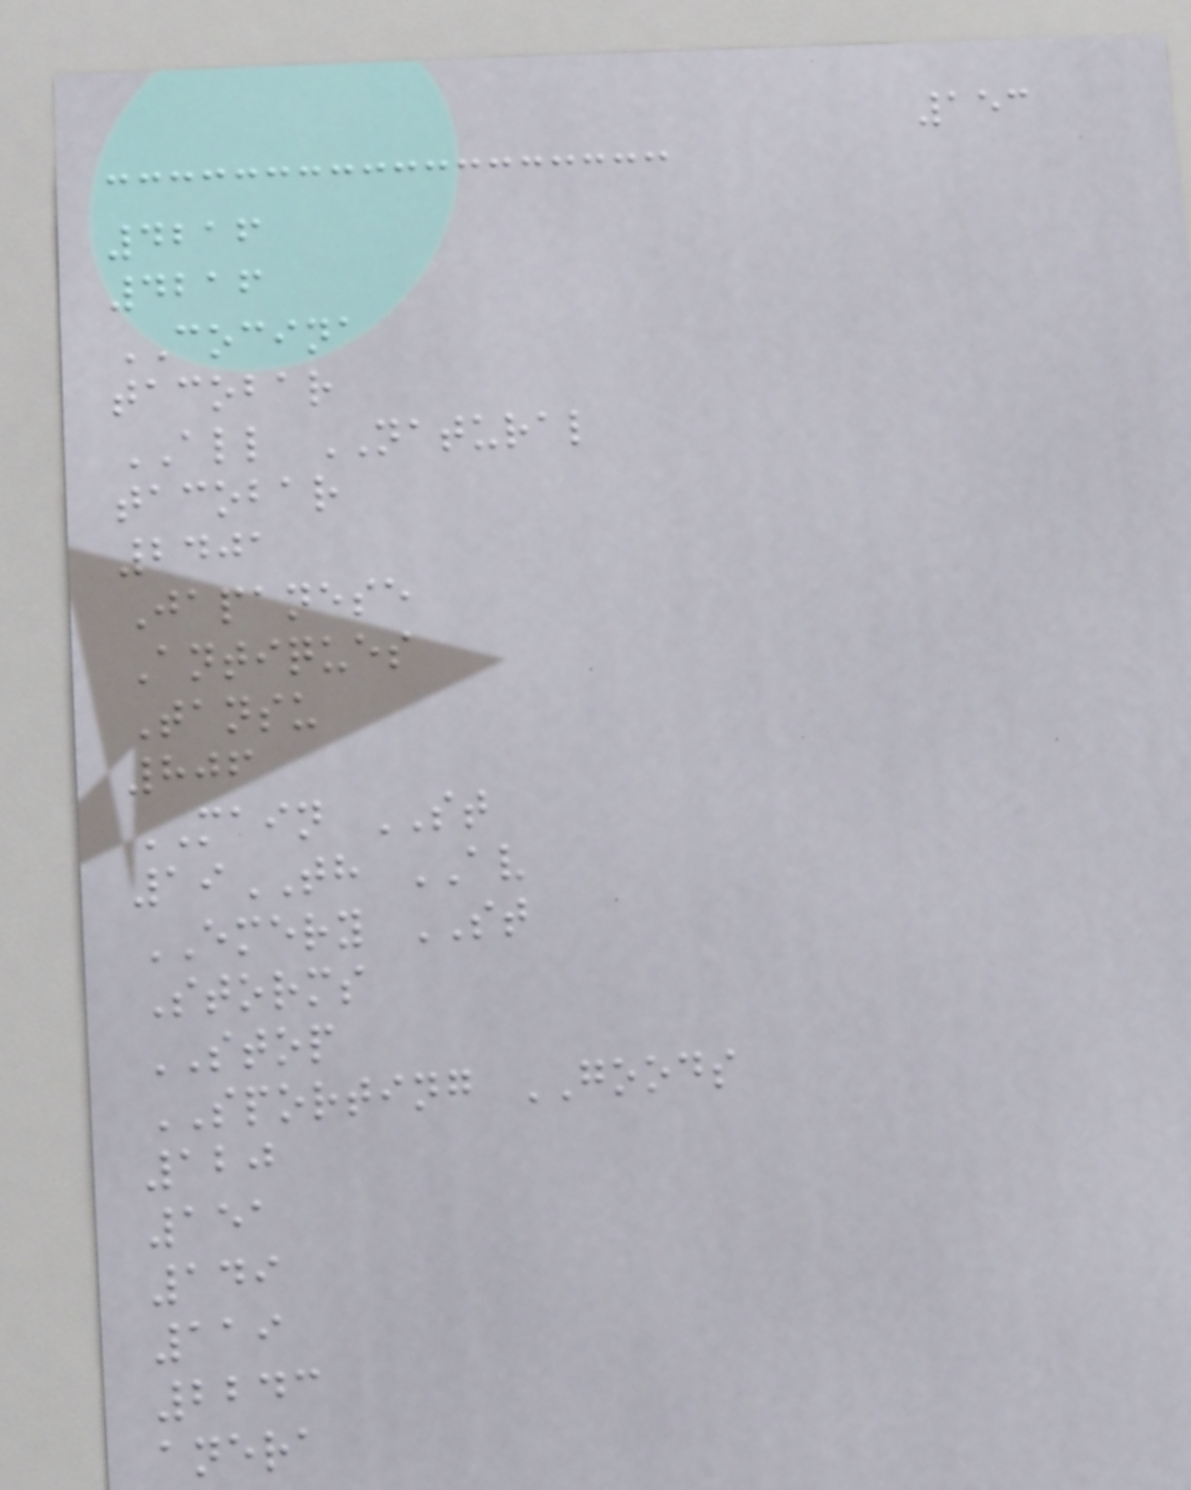153
4216
4216
COCINA
tacobar
ALL NATURAL
tacobar
2401
Japanese
Antiques
Tansu
806
MAIN ST
19TH AV
EMERY ST
Storms
STOP
SPORTING GOODS
120
151
149
119
2243
anera
